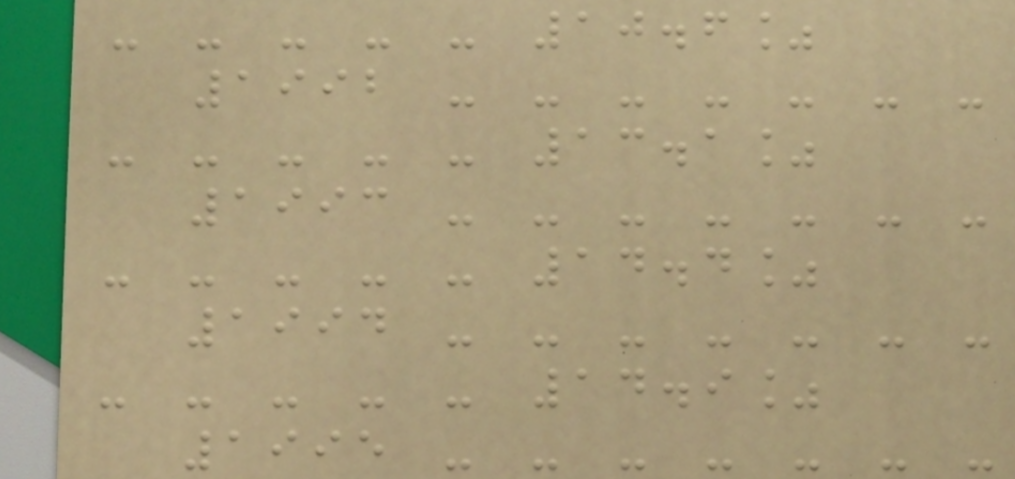- - - - - 10.6%
1992 - - - - - - -
- - - - - 13.1%
1993 - - - - - - -
- - - - - 14.4%
1994 - - - - - - -
- - - - - 14.9%
1995 - - - - - - -
